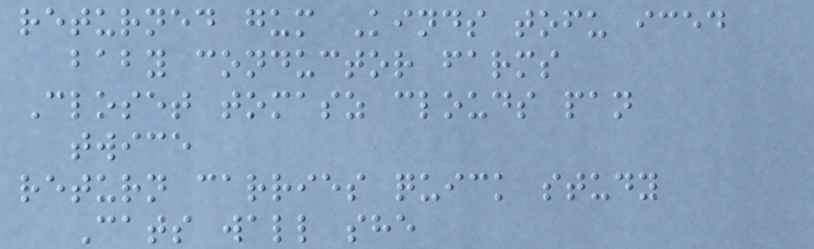returned gum Kinds tofu iced
baby conductor farms
Closet tomasz clouds pan
twice
return carries quick study
Cats wall she
